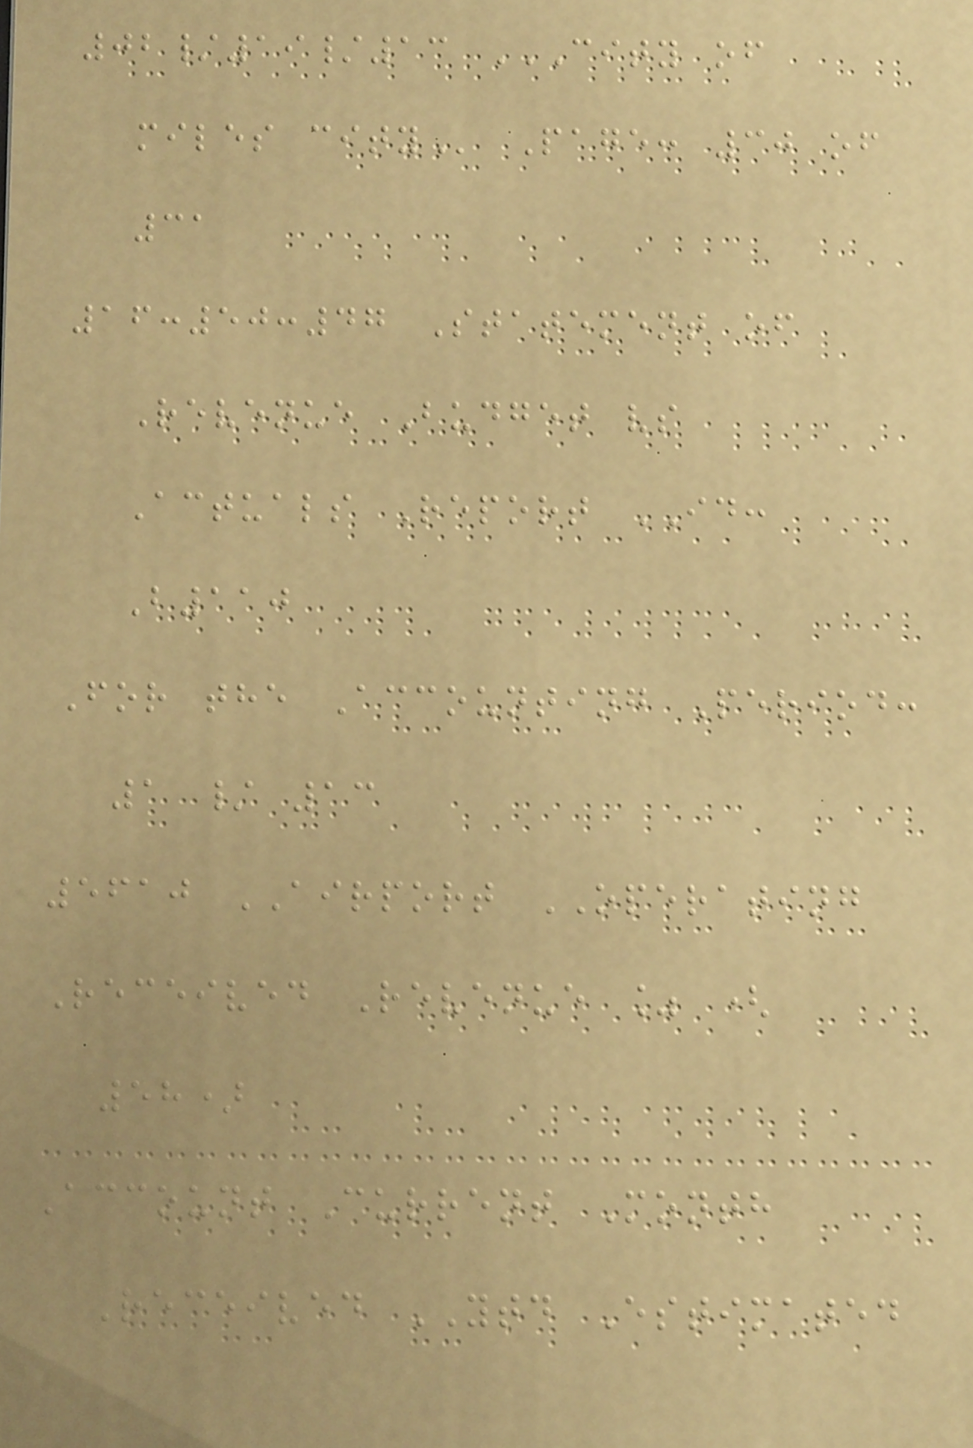02/19/13 CITY OF
MILES CITY Page: 30 of
31
16:50:47 Statement of
Revenue Budget vs
Actuals Report ID:
B110
For the Accounting Period:
1 / 13
5610 AIRPORT OPERATING
Received Revenue % (
58)
Account Current Month
Received YTD Estimated
